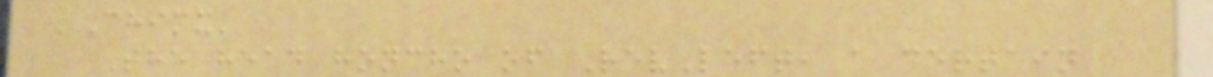'Chimx'
The head honcho of RevLeft, a certain
